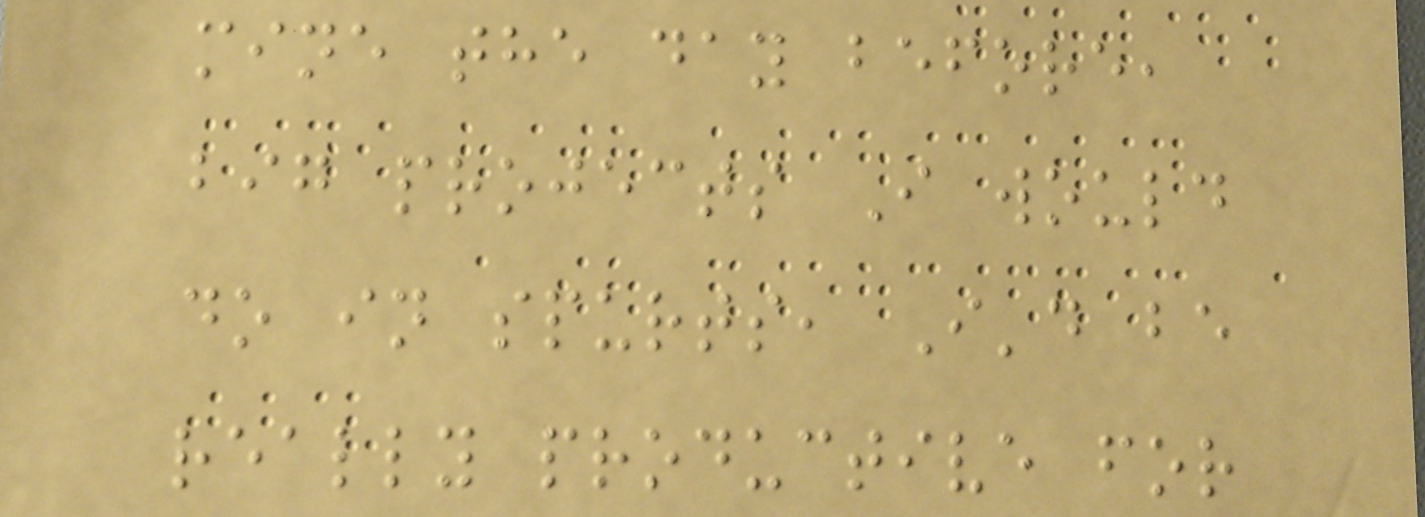mine the day before,
big projects I would
do in spurts, I'd be
really productive for
